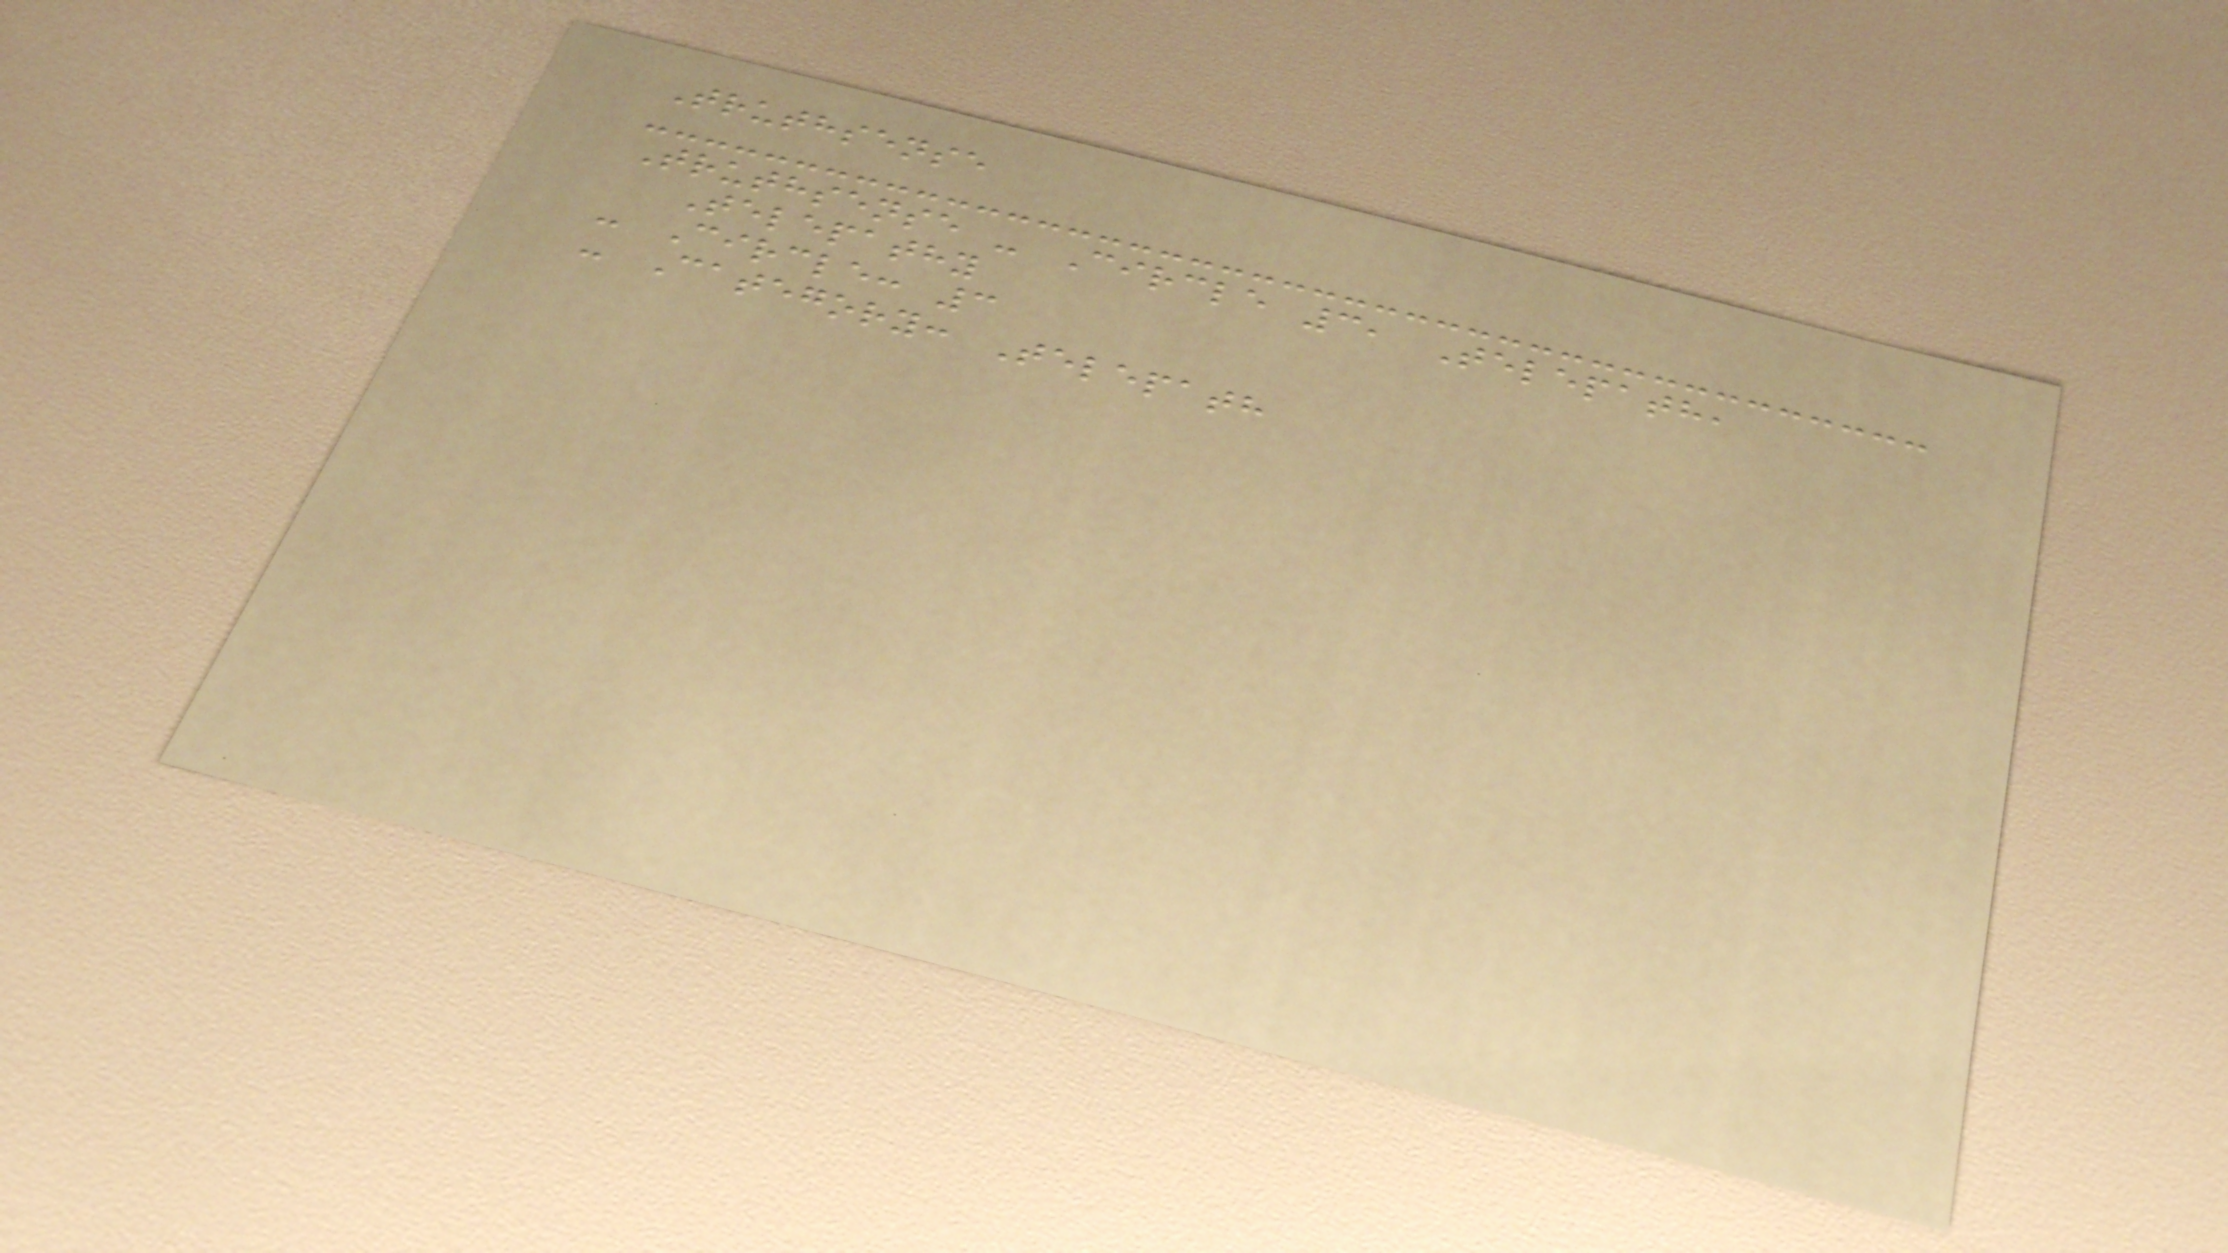Truthsense
Truthsense - Circle 3, Telepath,
Telepathy
- Circle: 3
- Category: Telepath
